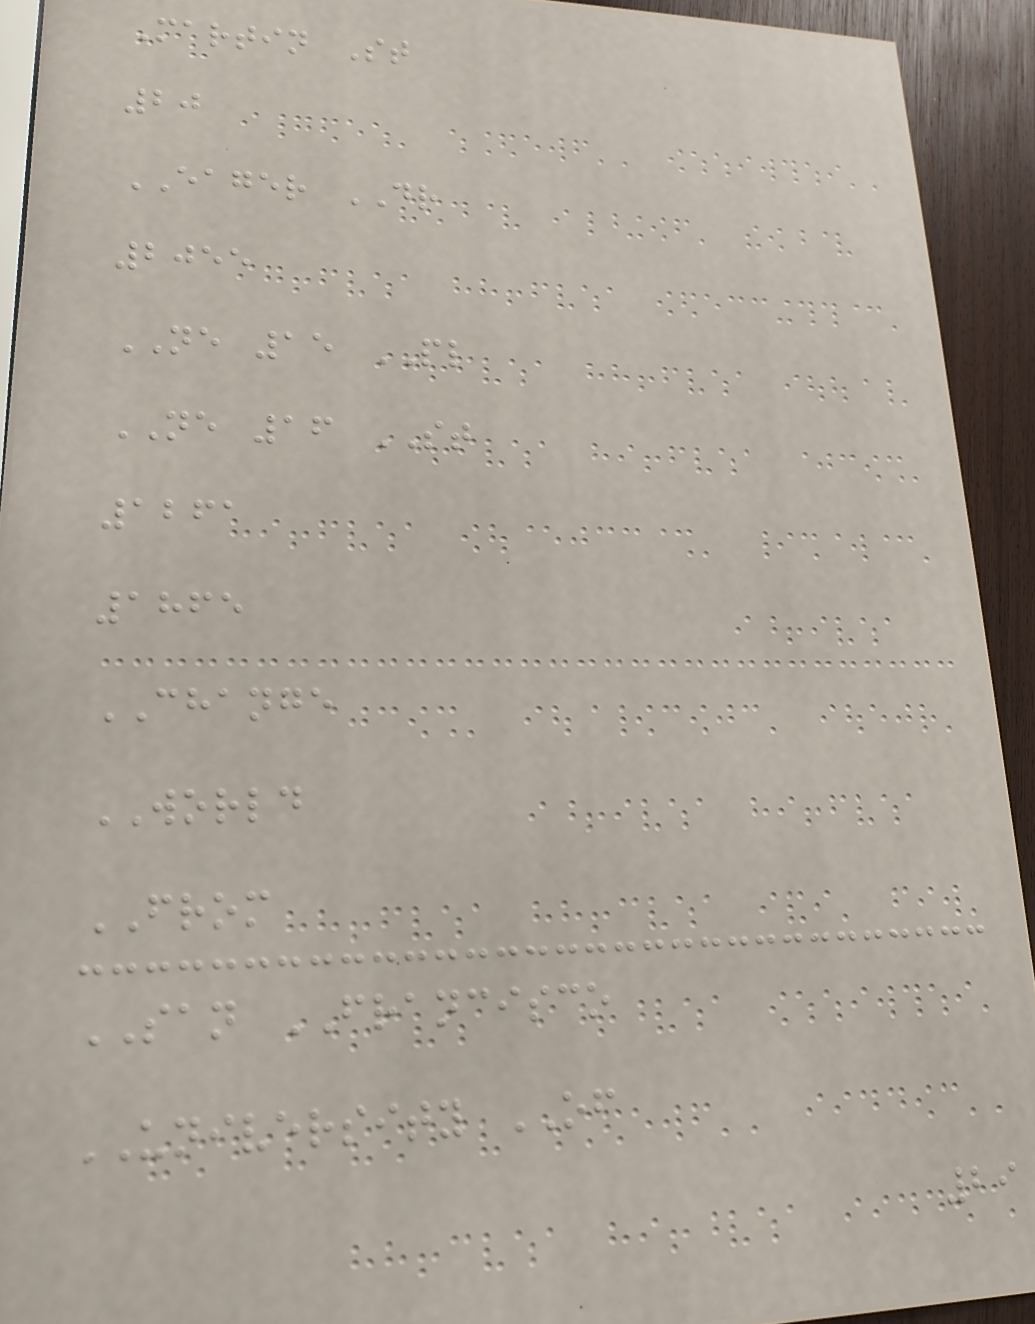Martin St
20
EAGER DR
2055
NE 15 PL
NE 16 ST
1261
1865
CHANGE
WORLD
FROM
SAN FRANCISCO
UNIVERSITY OF
29
